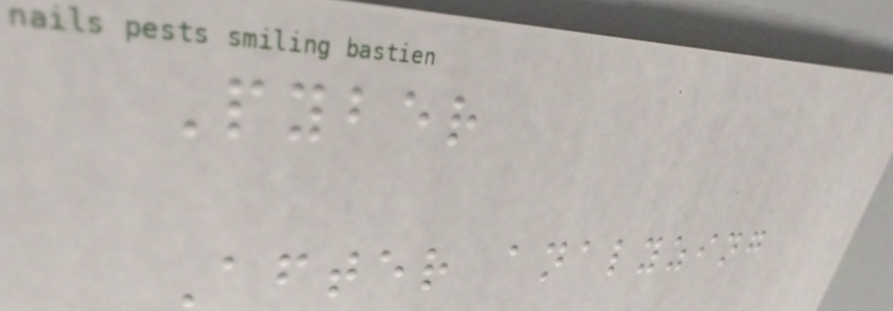Pyber
After analyzing
